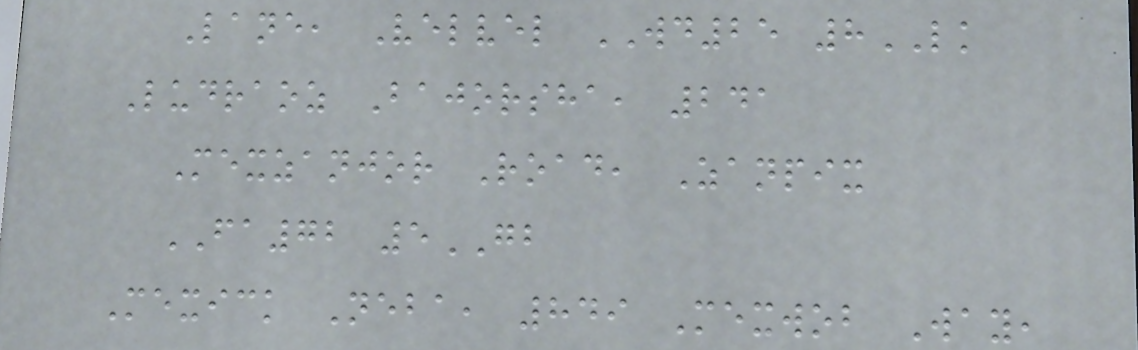Lane, Velvel WD25 8LK
Ludraoz Bajorsha, 241
Mexzanjor Road, Zanpix
FA72 5GB
Mexick Neba, 849 Mexwob Way,
